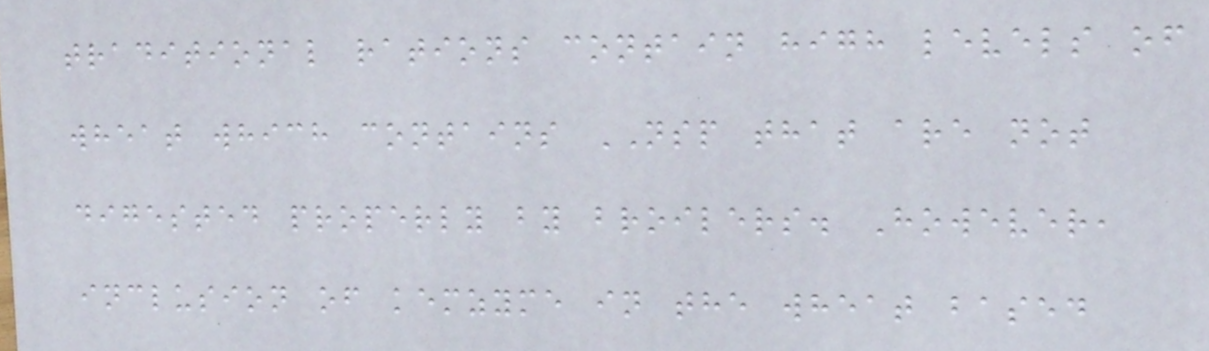traditional rations contain high levels of
wheat which contains NSP that are not
digested properly by broilers. However,
inclusion of kemzyme in the wheat based
